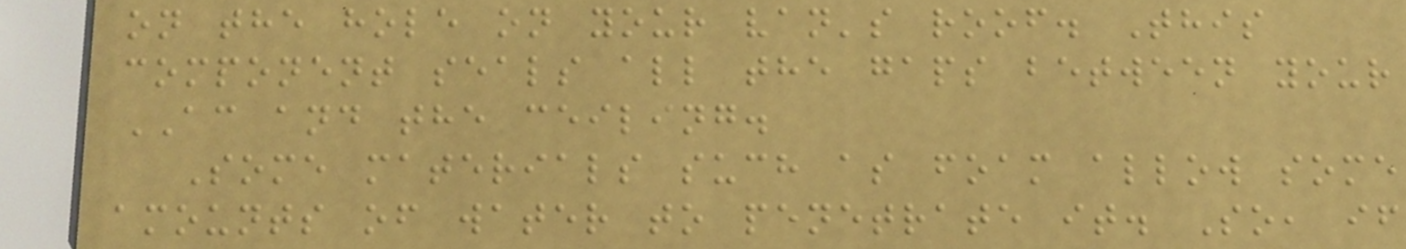on the hole on your van's roof. This
component seals all the gaps between your
AC and the ceiling.
Some materials such as foam allow some
amounts of water to penetrate it. So, if
